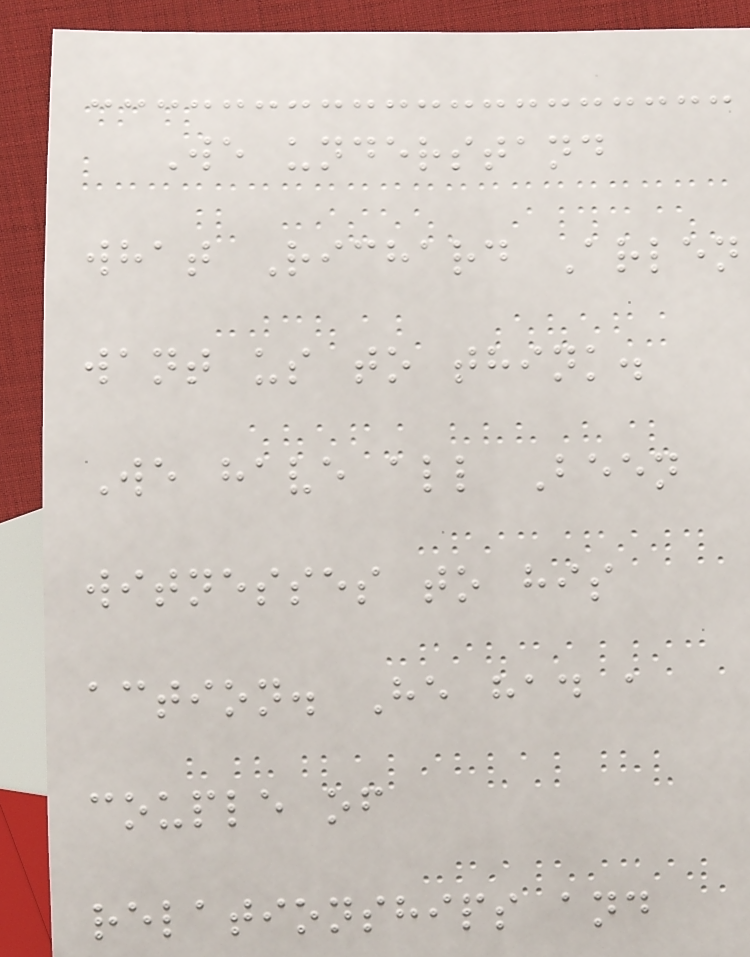We understand
what Richard Arlen
want us to think.
We have all Been
witnesses to his
action. He had a
couple of
relationships and
